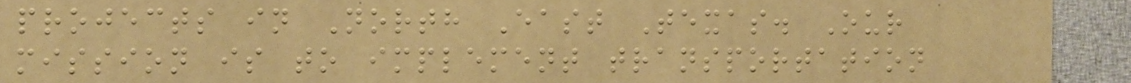projects in North East Texas. Our
mission is to implement transportation
